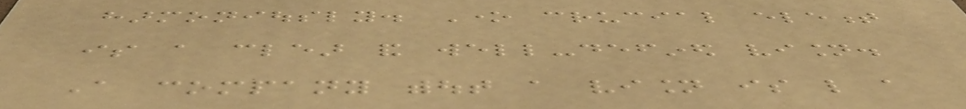harmoniously. One crucial element
is a clear and well-defined vision.
A company without a vision is like a
